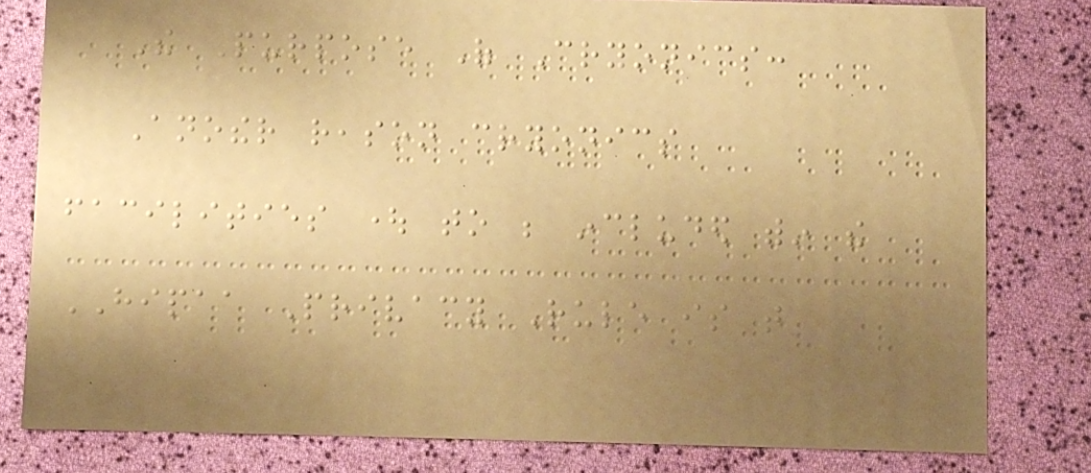The Purpose Of Cryonics:
Another reason cryonics
facilities ought to be included within the
HIPAA Privacy Rule is that
